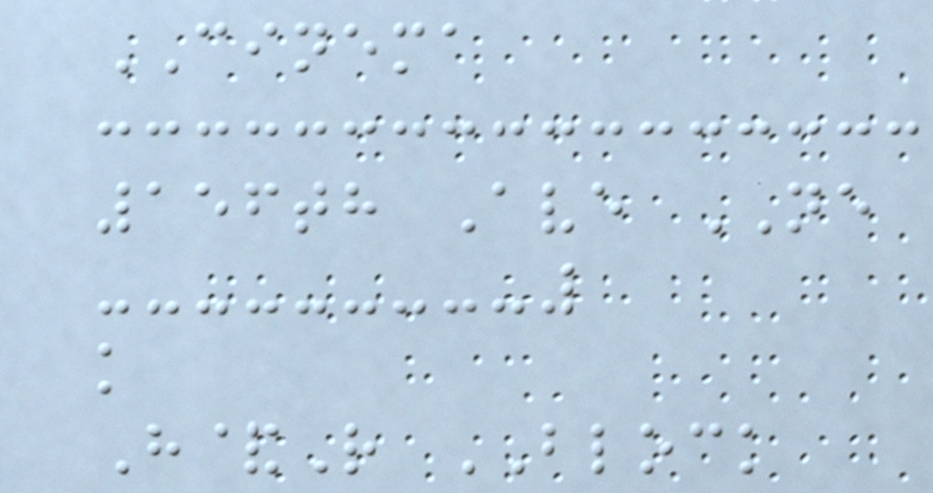CINEMA
156th Ave NE
k
H&R BLOCK
